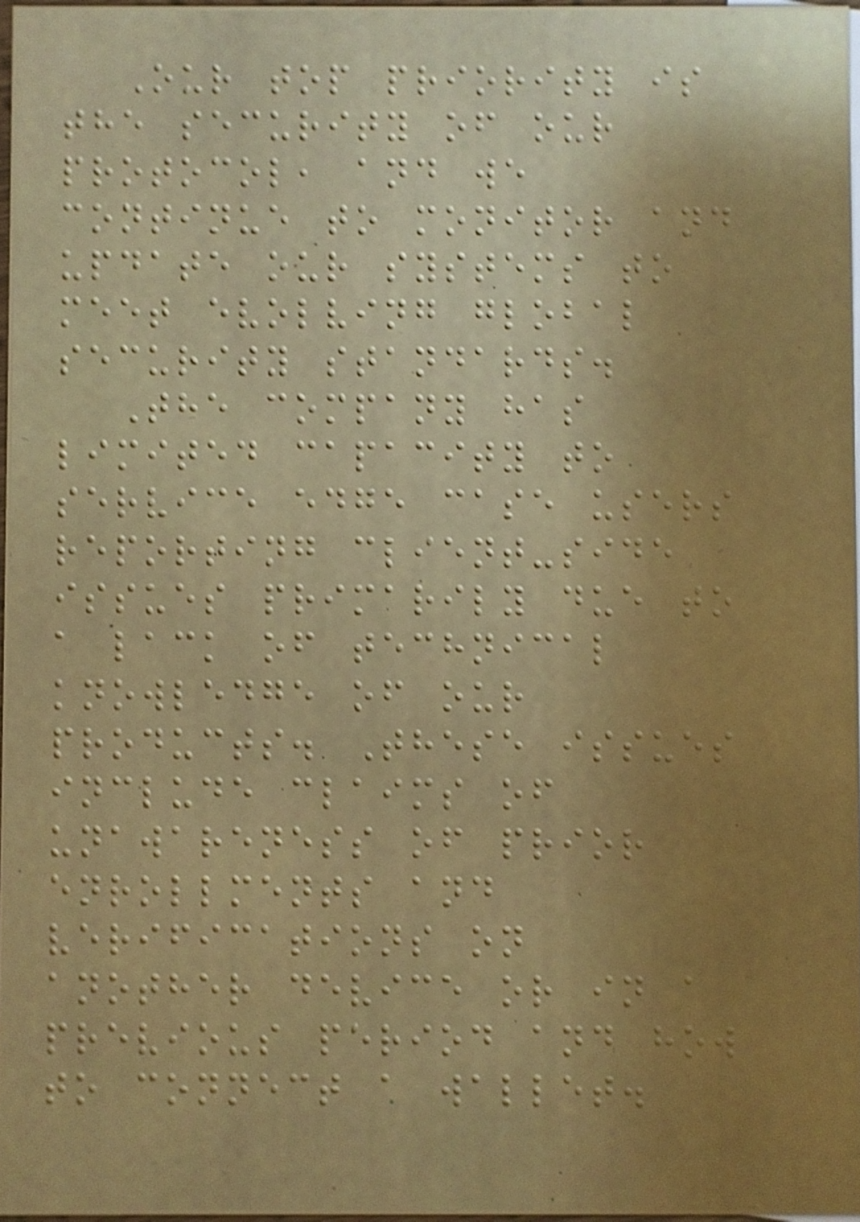Our top priority is
the security of our
protocol, and we
continue to monitor and
update our systems to
meet evolving global
security standards.
The company has
limited capacity to
service edge case users
reporting client-side
issues primarily due to
a lack of technical
knowledge of our
products. These issues
include claims of
unawareness of prior
enrollments and
verifications on
another device or in a
previous period and how
to connect a wallet.
